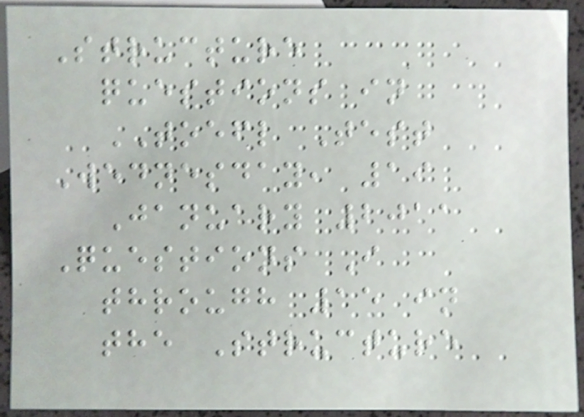Structure
questions in
TOEFL Test
Wednesday, 19
January 2011
Questions I
through 15 in
the Structure
